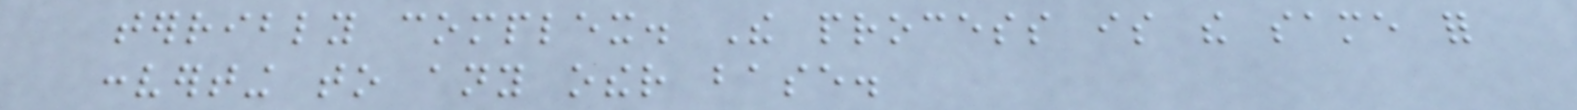terribly complex. The process is the same for
converting to any other base.
